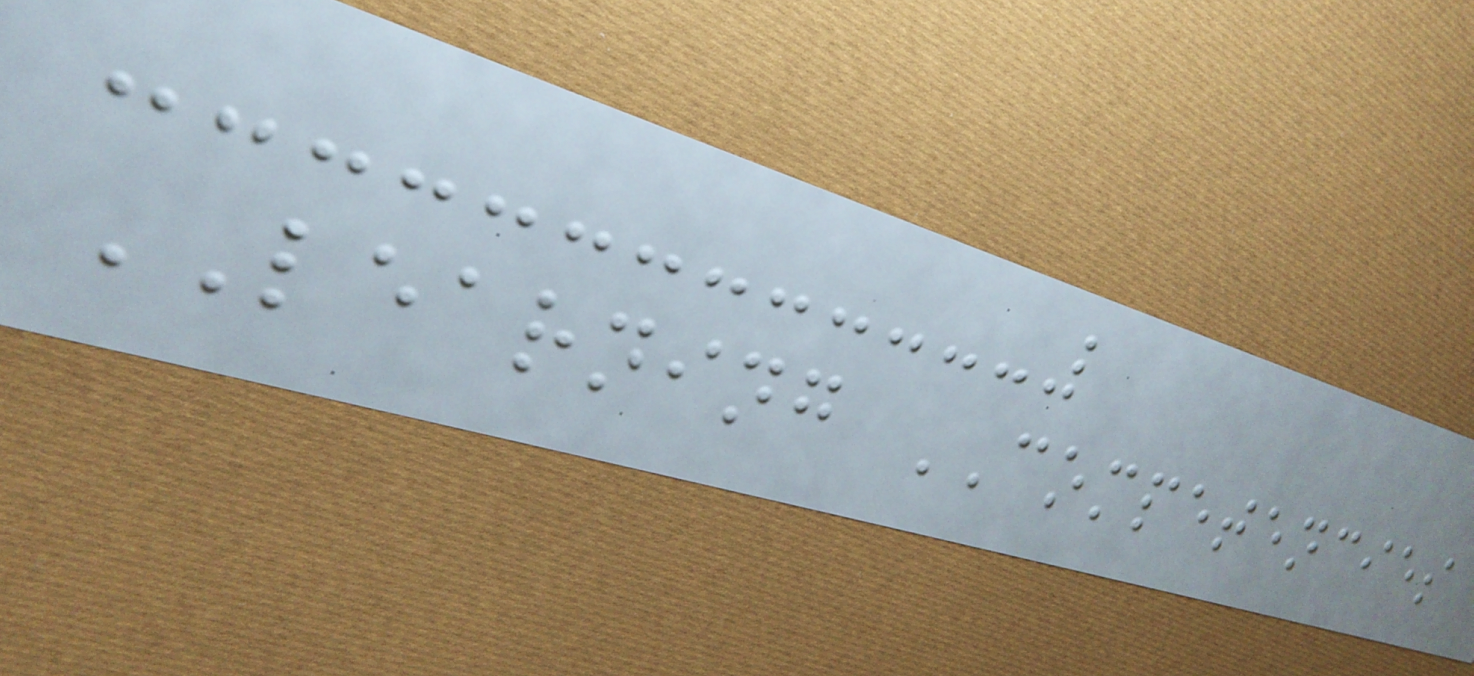LEARNING COMPETENCIES
